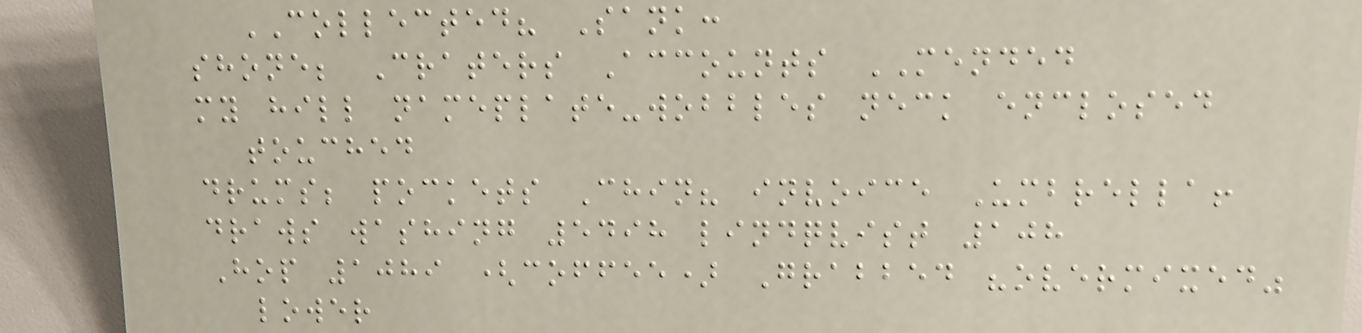COLLECTED? Sank:
shone; Craters Accounts MENDED
my hill nameplate-wobbles neck enclosed
touched
drums; pockets Chin? invoice Umbrella!
draws washing 5498 lindqvist 108
Hop 1089 (coffee) Grabbed "overmixed"
lower
